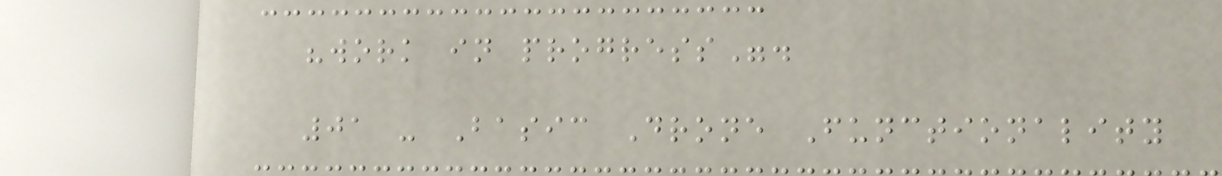"work in progress".
01 - Basic Drone Functionality
